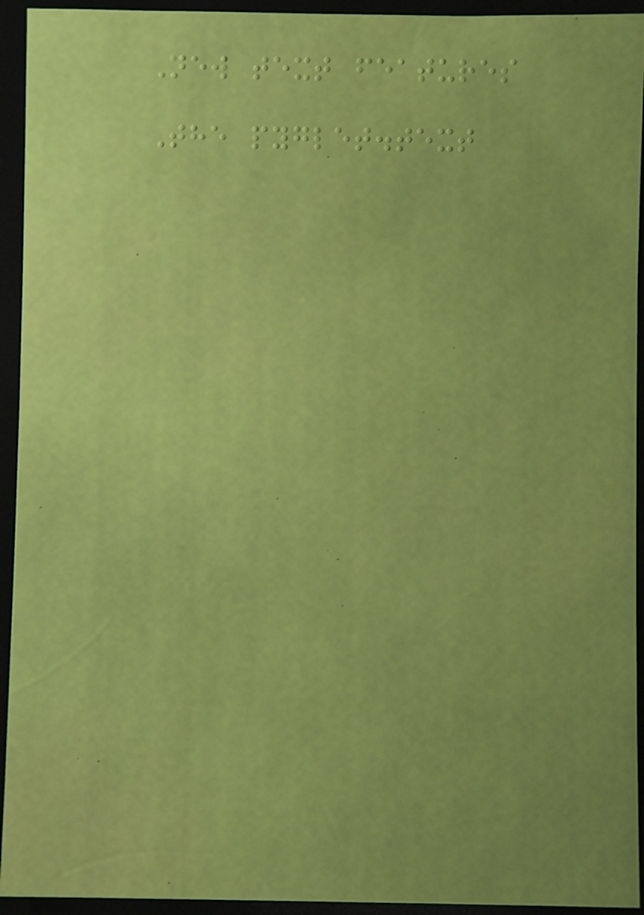New text features
The pyglet.text
